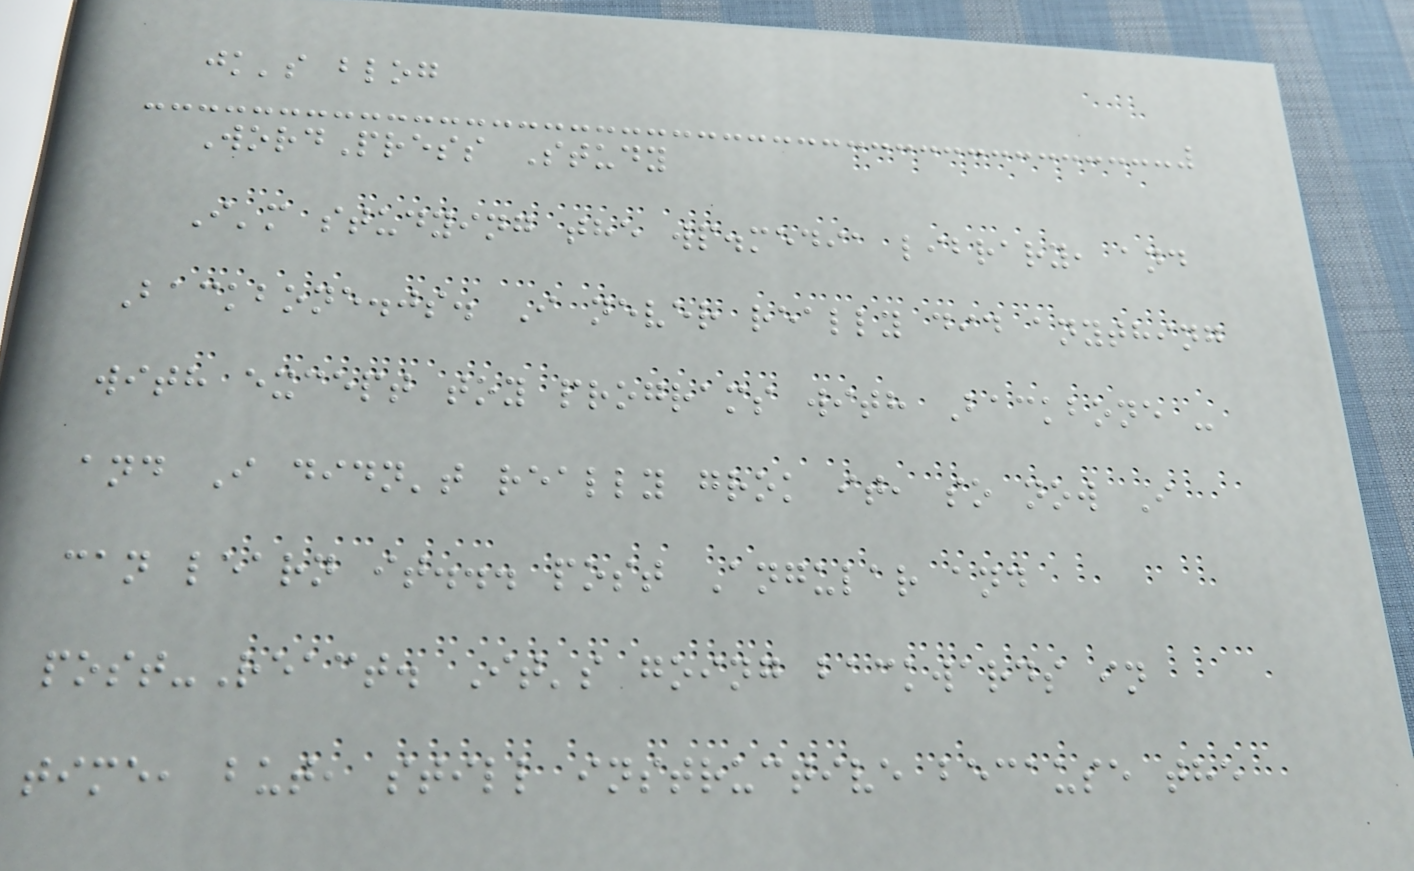jk's blog
WordPress Study
I'm studying the wp.media library, and
Backbone.js. I never really did anything
with except toy programs with Backbone -
and I didn't really grok it, so now I
can learn it... post Angular and
post-React. It's going backwards in
time, but, still instructive because the
